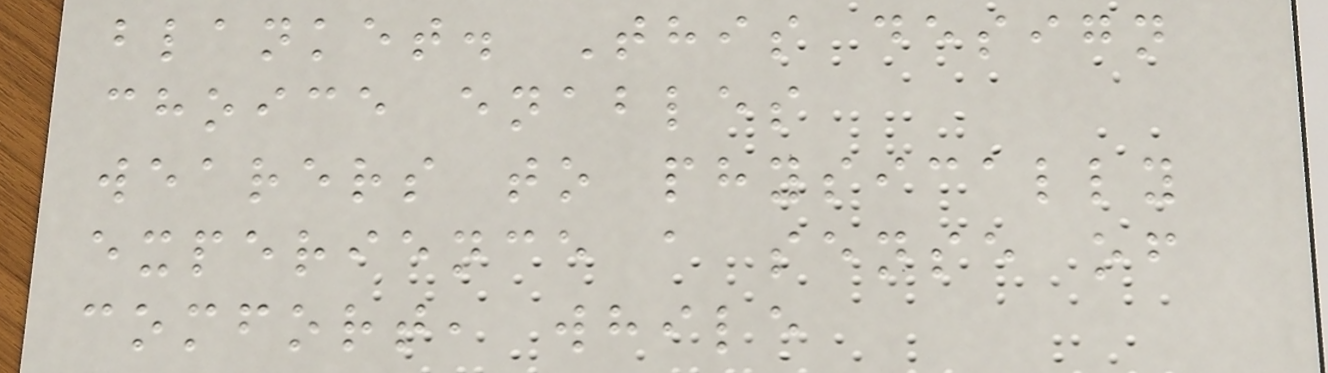blanket. This design
choice enables
wearers to physically
experience a sense of
comfort, while
